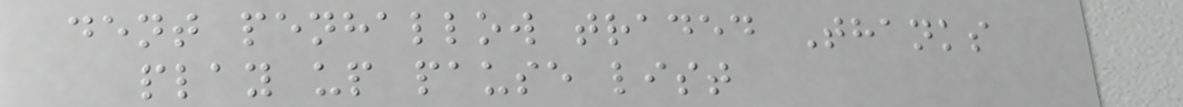dent penhallow traded Thanks
play up pause list
